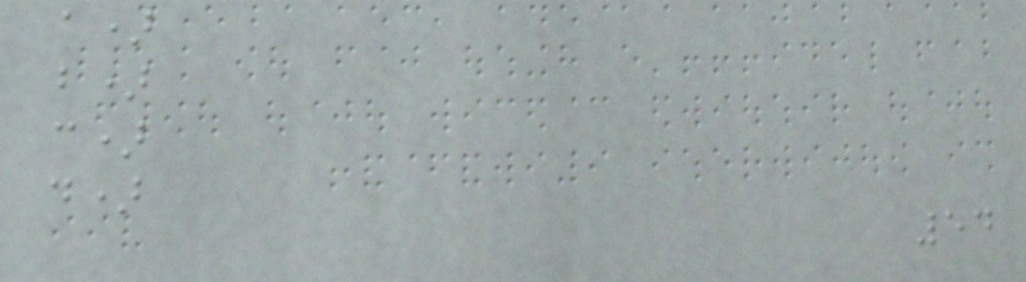a)
b)
c)
d)
54
